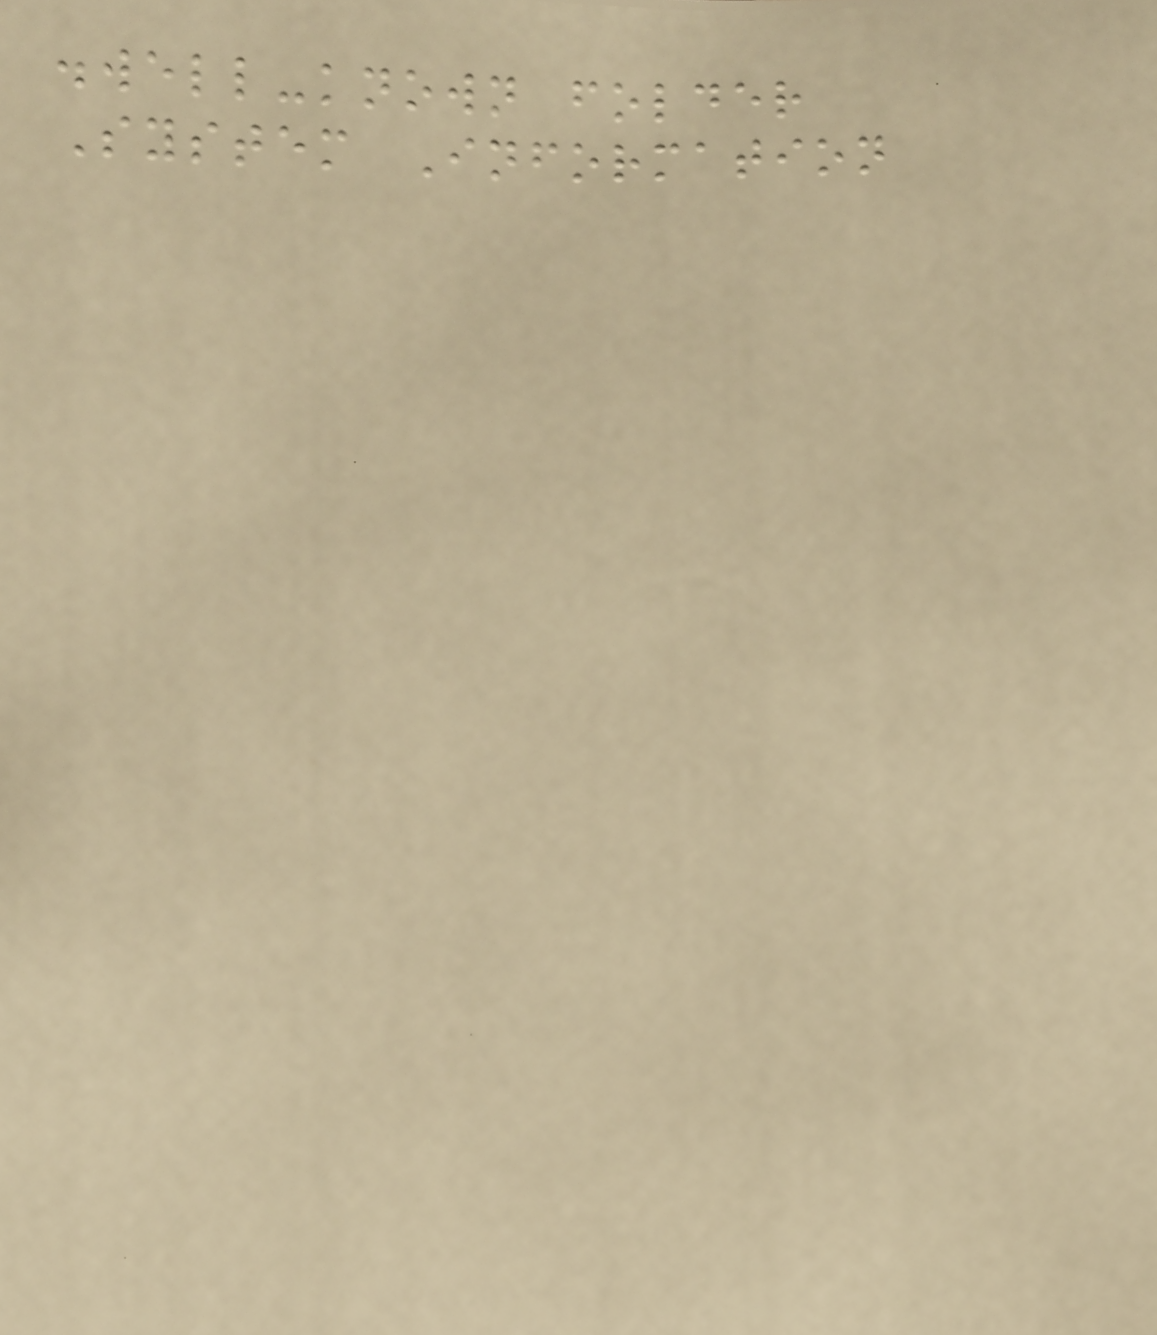.well-known folder
System Information
